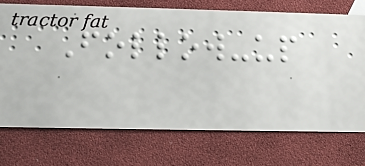Follow-up
